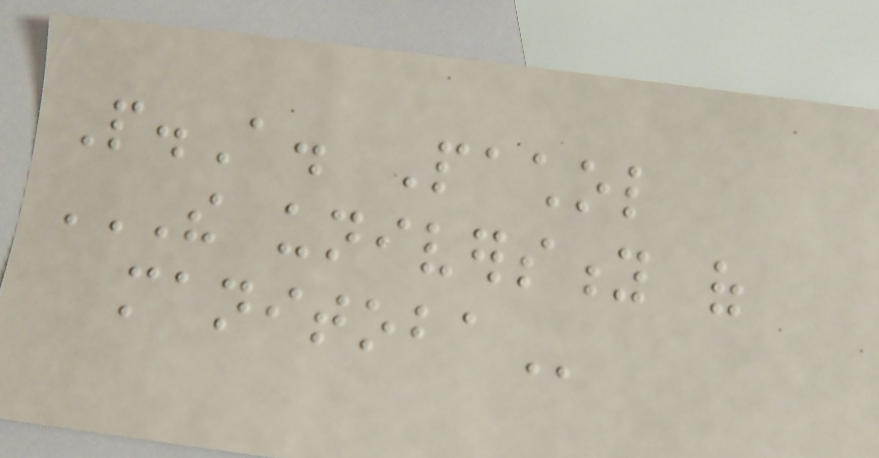P.A. Pachol
THE UNIVERSITY OF
MANITOBA
